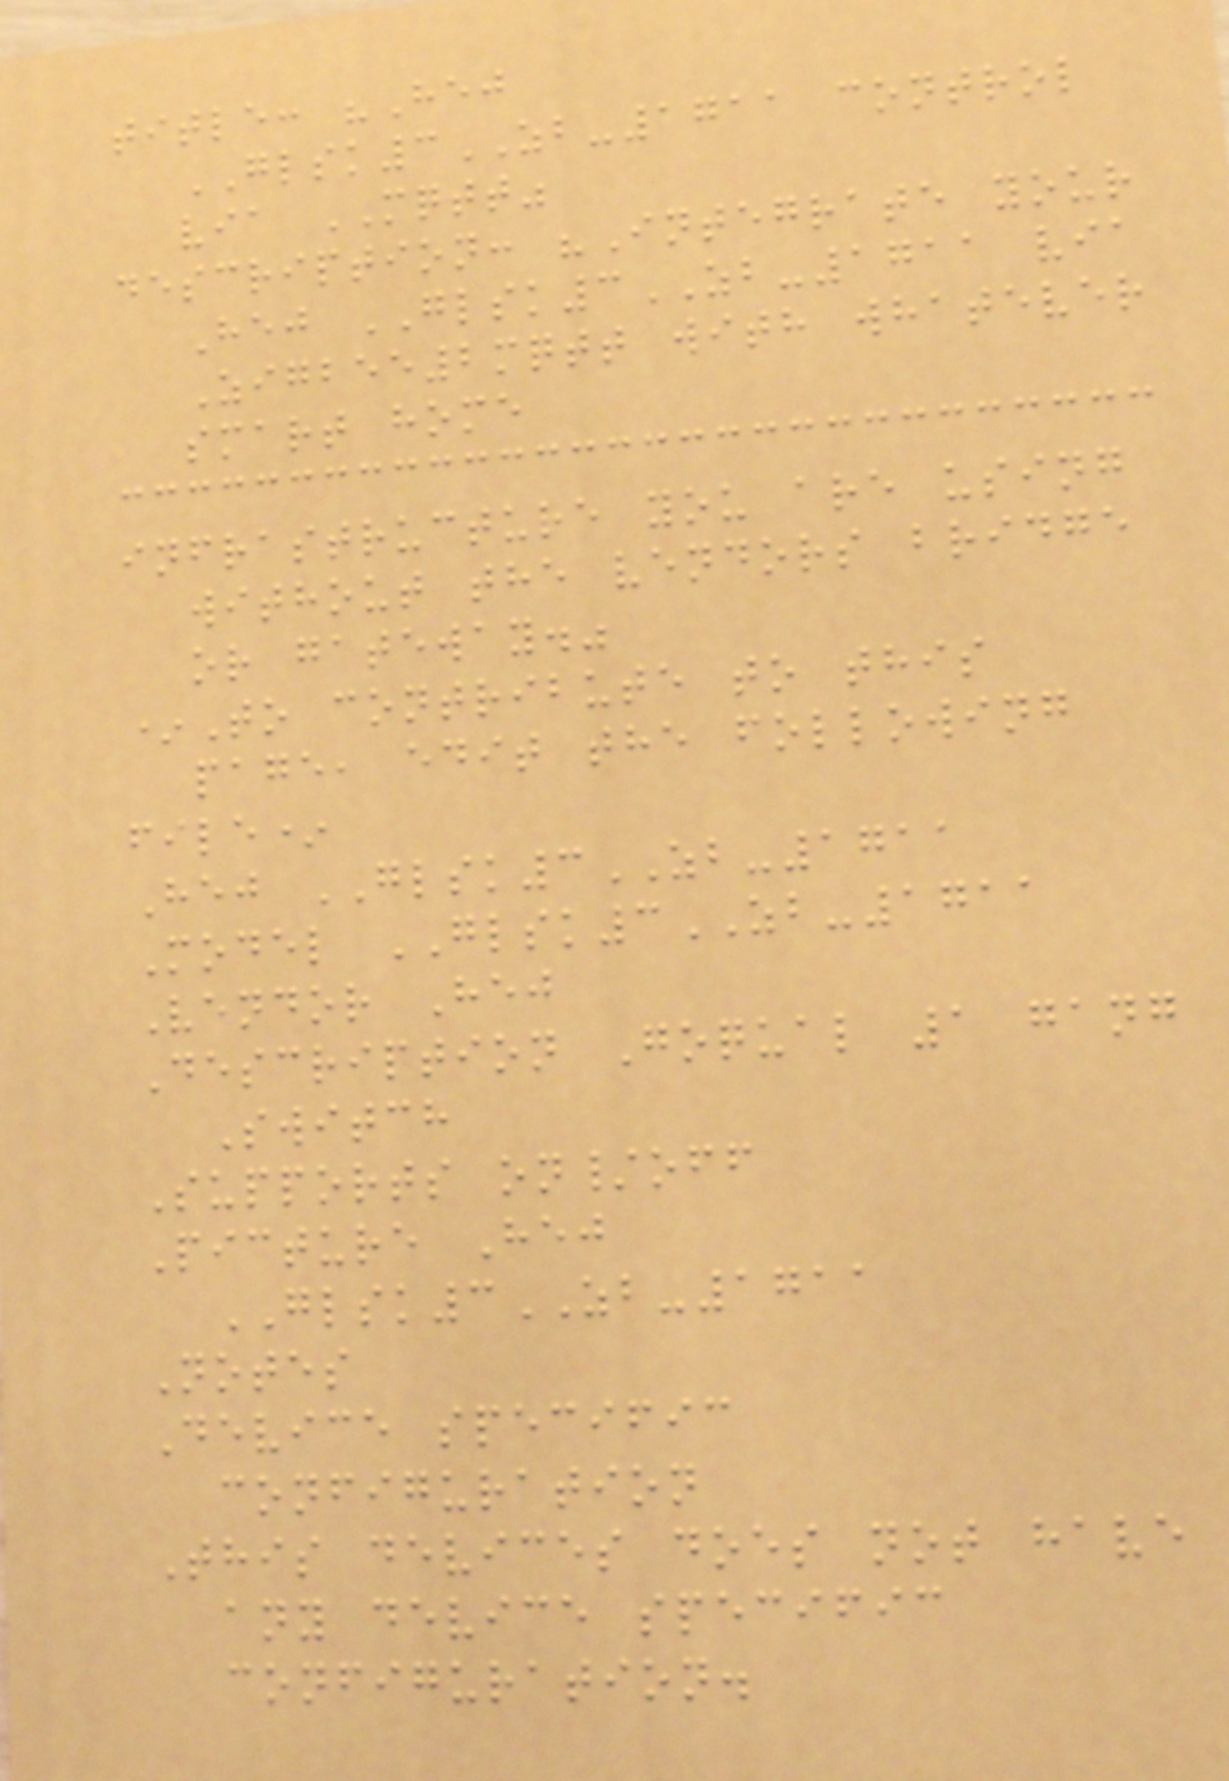title: "Hej
GLSK3ZB-1711 control
via MQTT"
description: "Integrate your
Hej GLSK3ZB-1711 via
Zigbee2mqtt with whatever
smart home
infrastructure you are using
without the vendors bridge
or gateway."
*To contribute to this
page, edit the following
file*
Hej GLSK3ZB-1711
Model GLSK3ZB-1711
Vendor Hej
Description Goqual 1 gang
Switch
Supports on/off
Picture Hej
GLSK3ZB-1711
Notes
Device specific
configuration
This devices does not have
any device specific
configuration.
